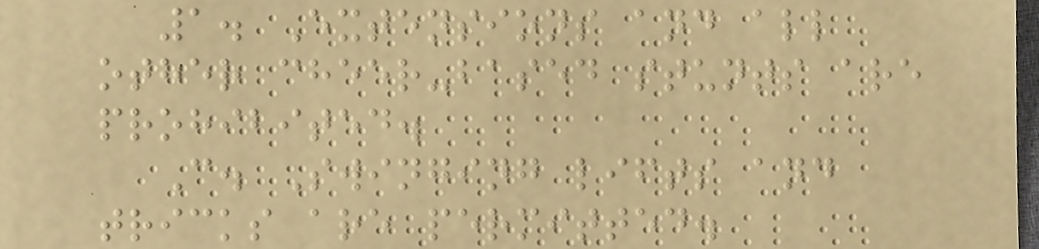1. Extensions and all
other cheer-based stunts are
prohibited.
C. Swinging lifts and
tricks are permitted.
